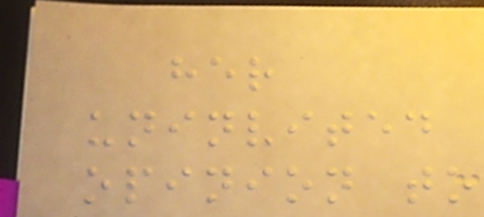her
uninvited
opinion to
